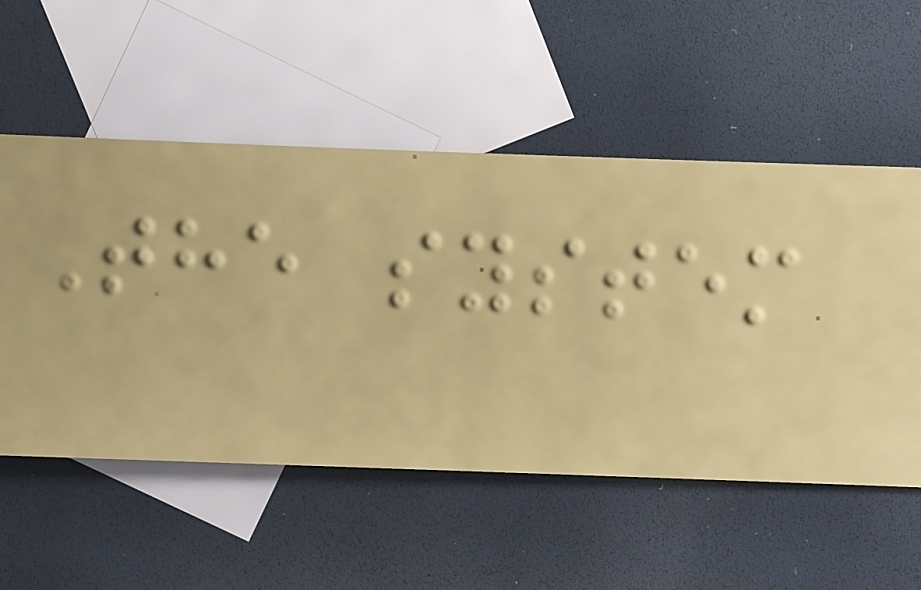The system
